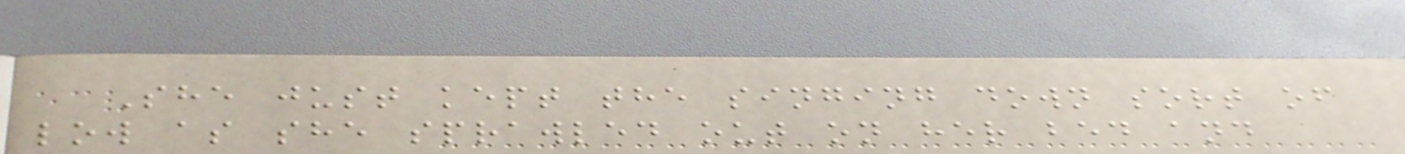She just kept the singing down sort of
low as she sprawled out on her bed and
